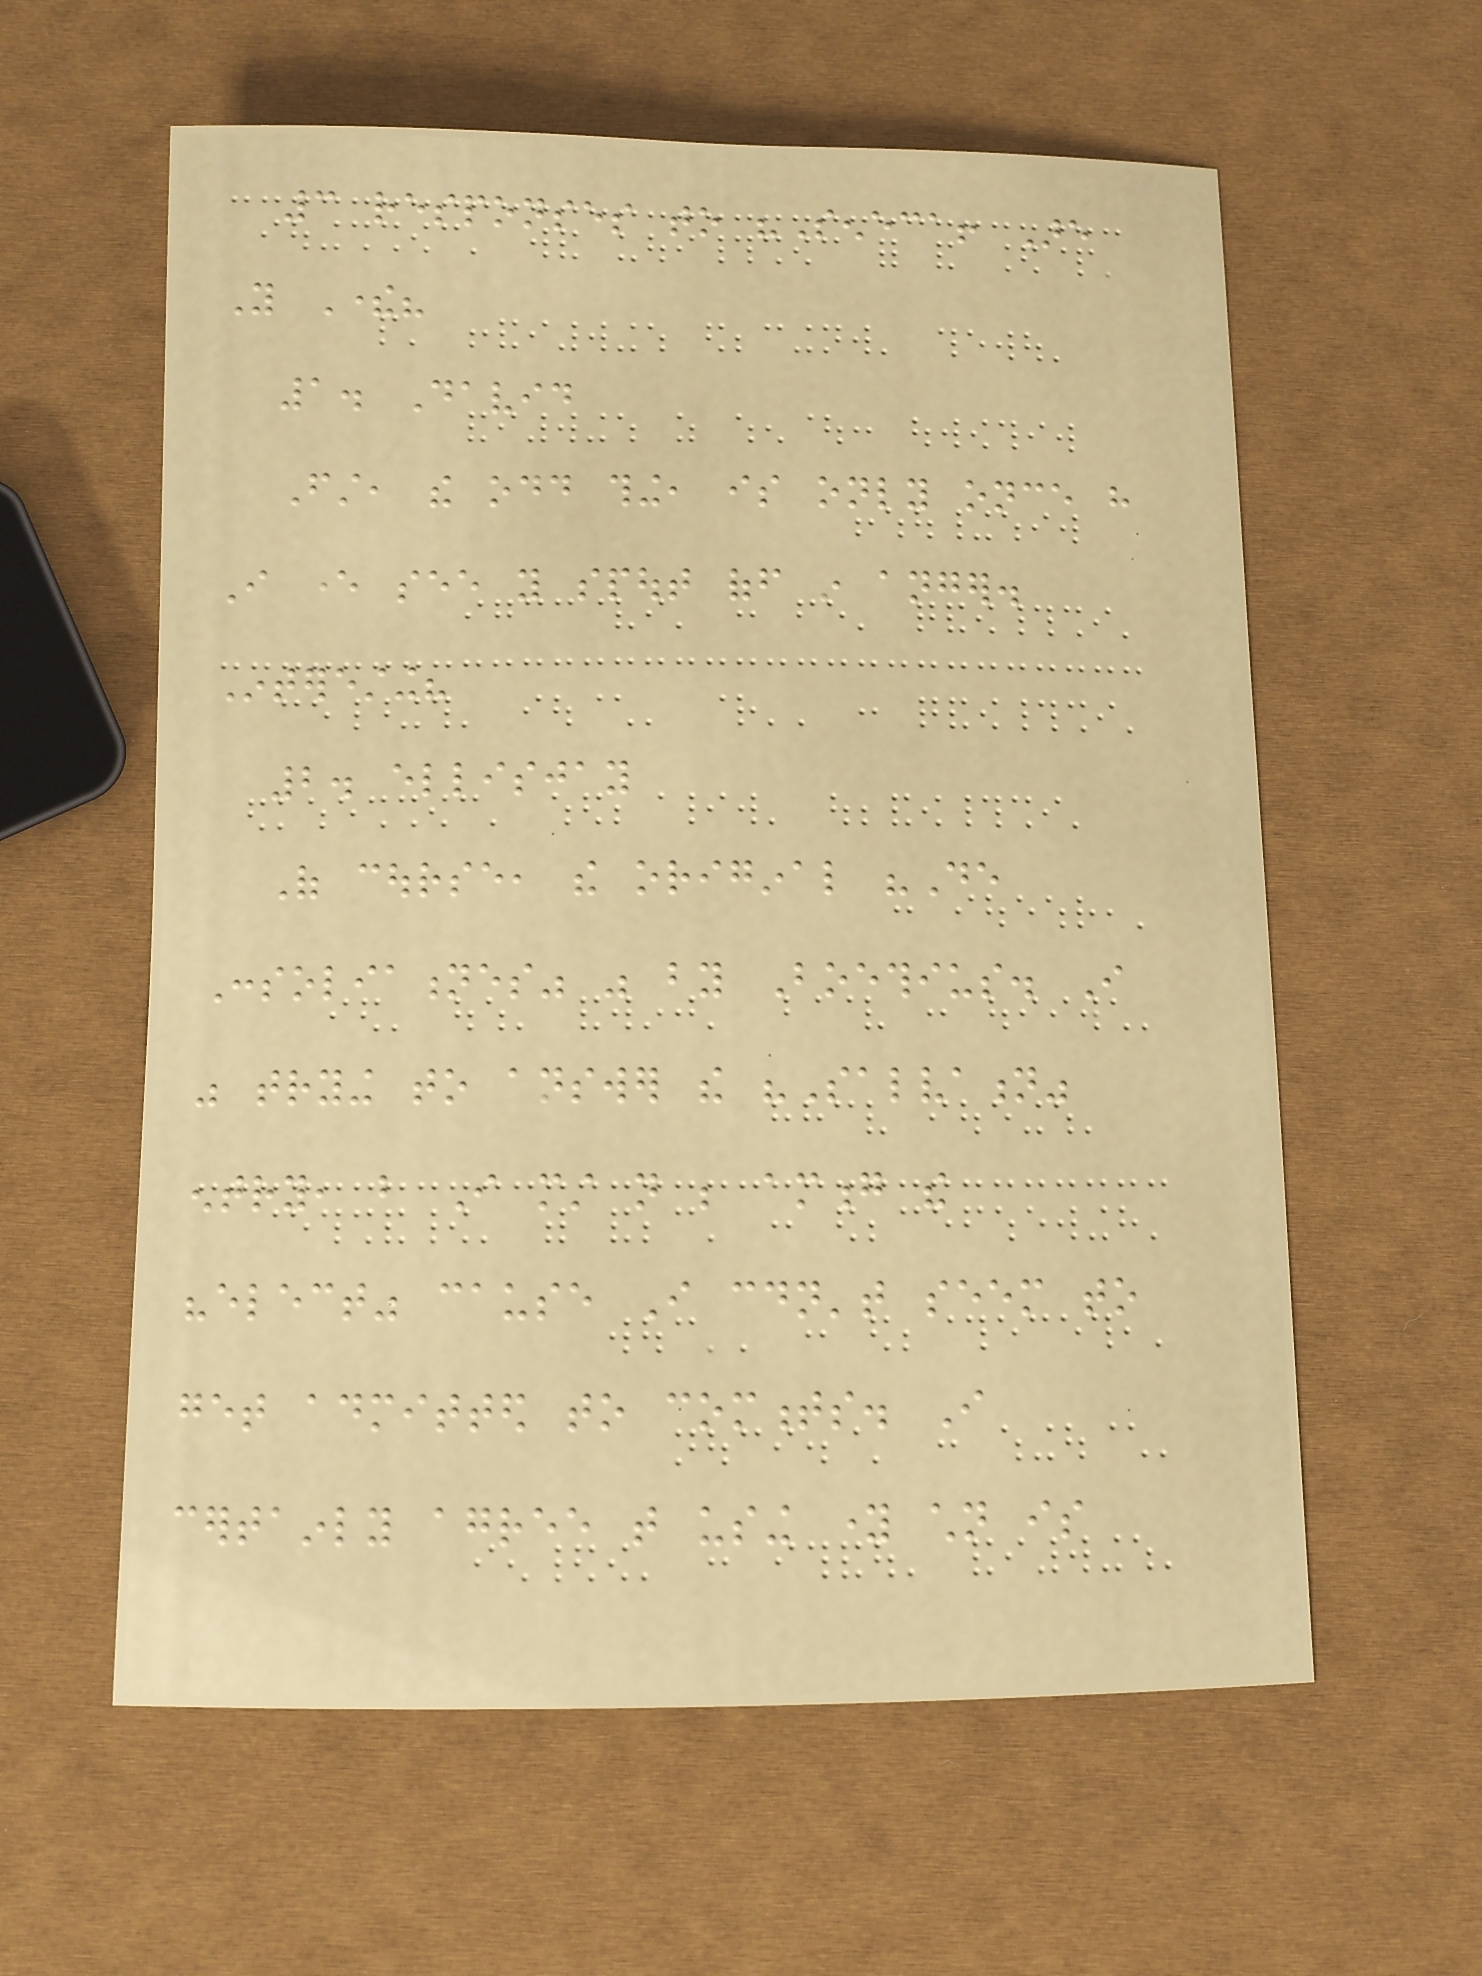3 responses to "Seneca! Are
You There?
1. David
First, the odd thing, is only once have
I ever see you spout off in anger.
Interesting?
2. ellisjay
Of course, the original "De
Consoliationes" was by Boethius. I
was trying to answer the "Salvation"
entry, but I must not be among the
"elect" cause I couldn't seem to
get admitted to comments. I
certainly agree that using young children is
